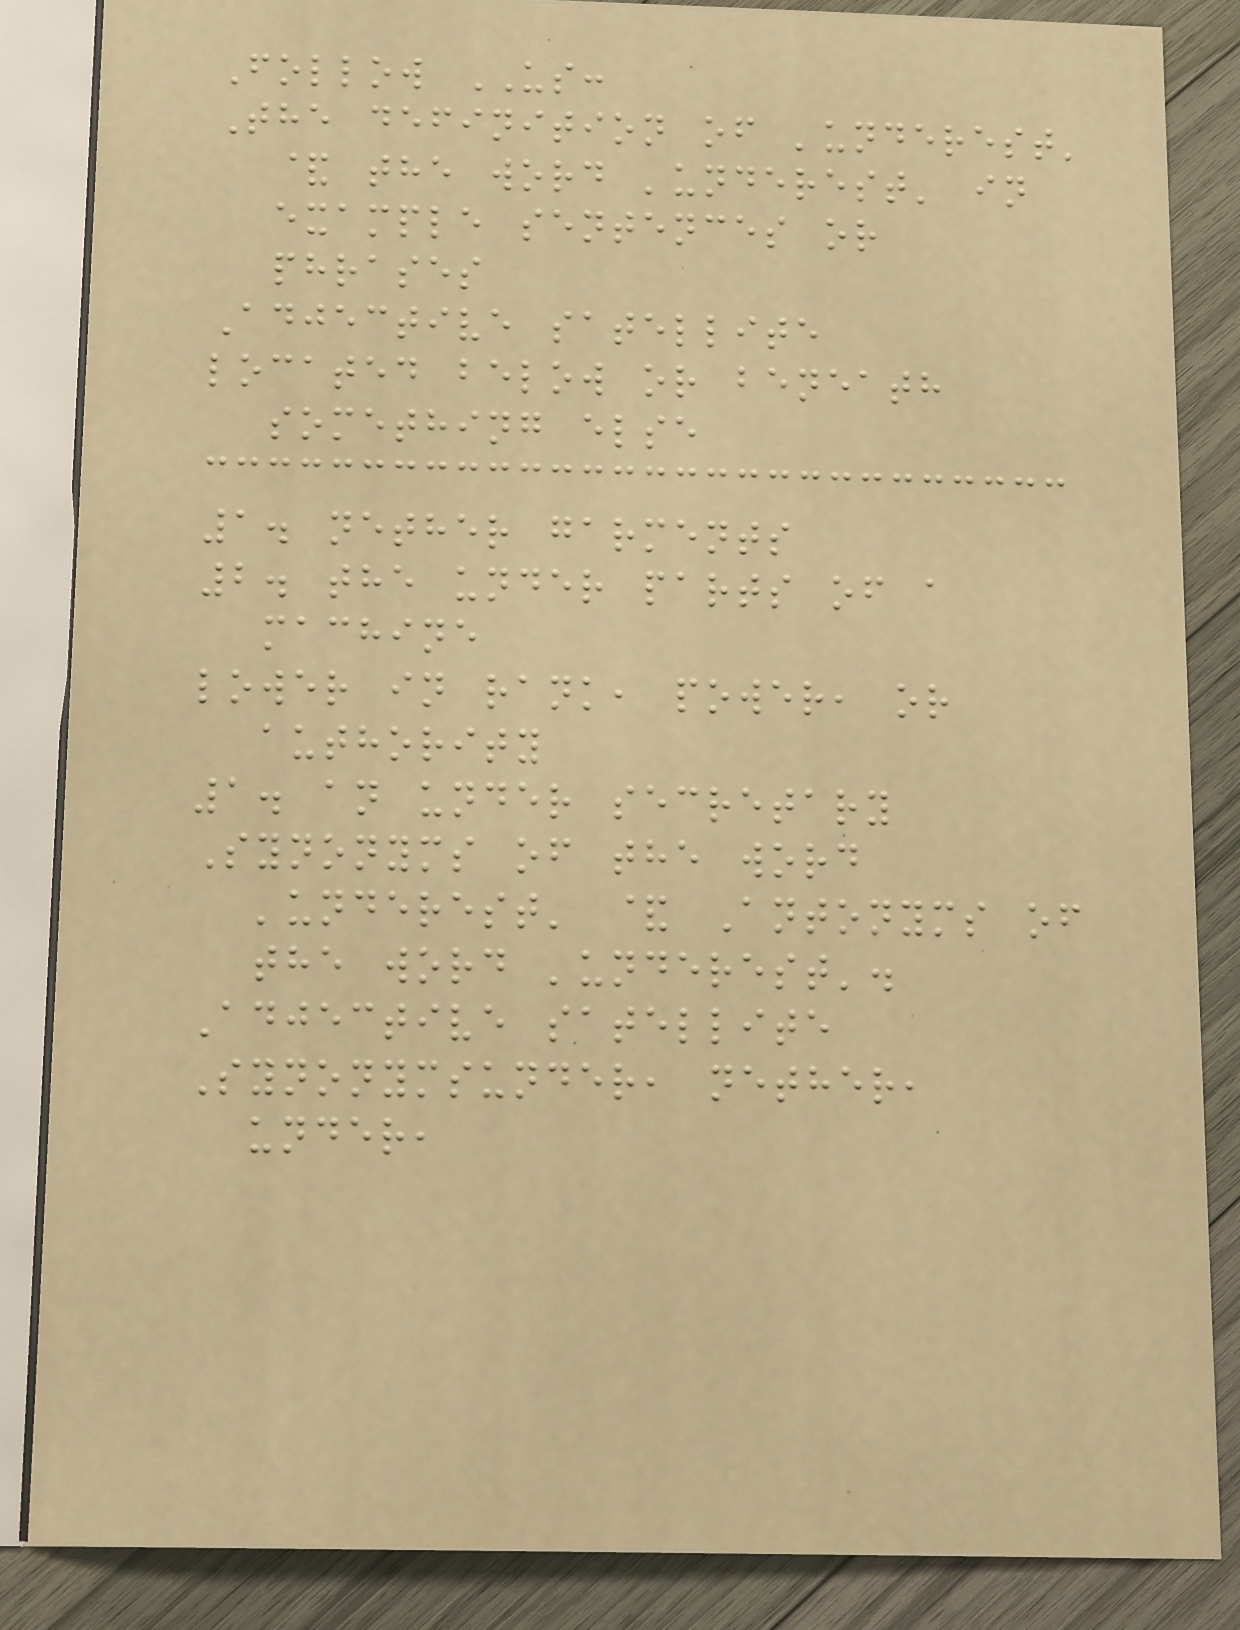Follow US:
The definition of 'underest'
& the word 'underest' in
example sentences or
phrases
Adjective satellite
located below or beneath
something else
1. nether garments
2. the under parts of a
machine
lower in rank, power, or
authority
1. an under secretary
Synonyms of the word
'underest' & Antonyms of
the word 'underest'.
Adjective satellite
Synonymsunder, nether,
under,
